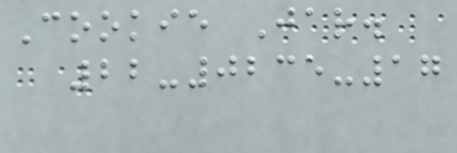Cookie Jar.
22-0235-17
